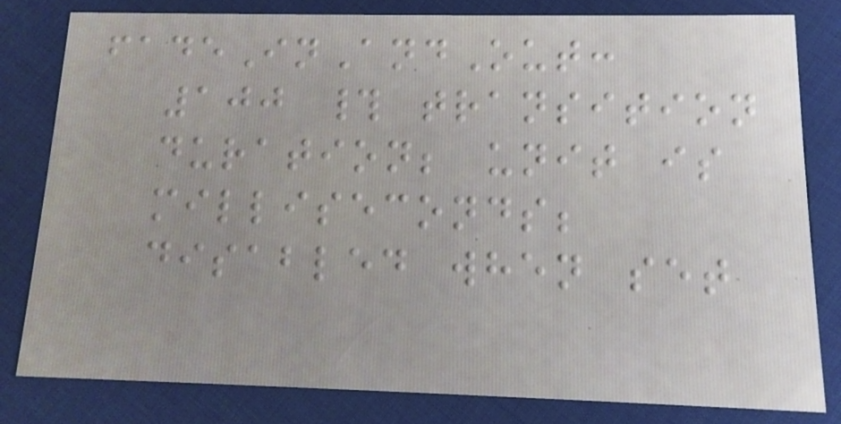fadeInAndOut:
100 # transition
duration; unit is
milliseconds;
disabled when set
